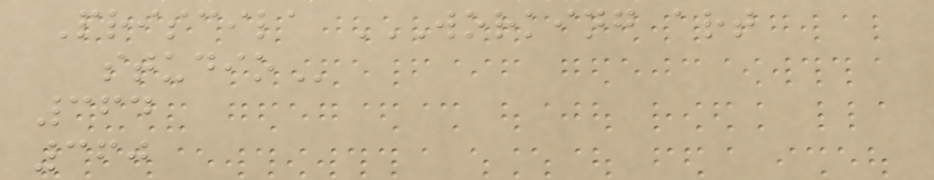Priscila WORKING ART
STUDIO
364
360
